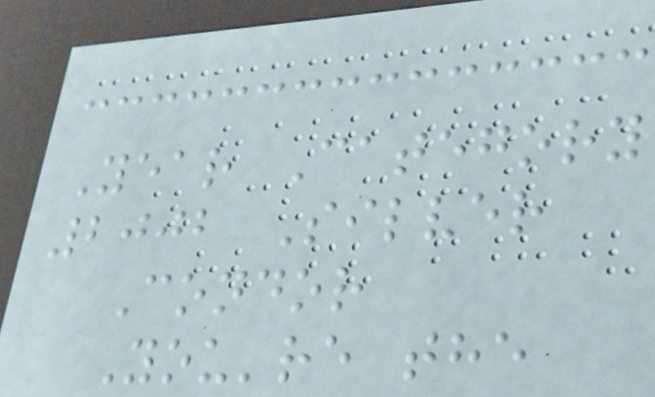Year Category
2002 Silver
Condor
You're the
